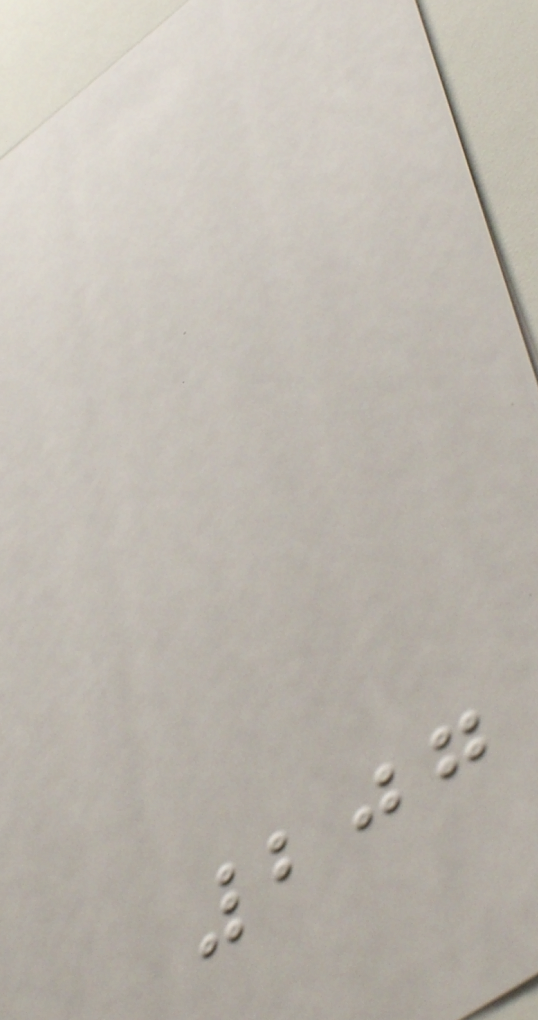207
